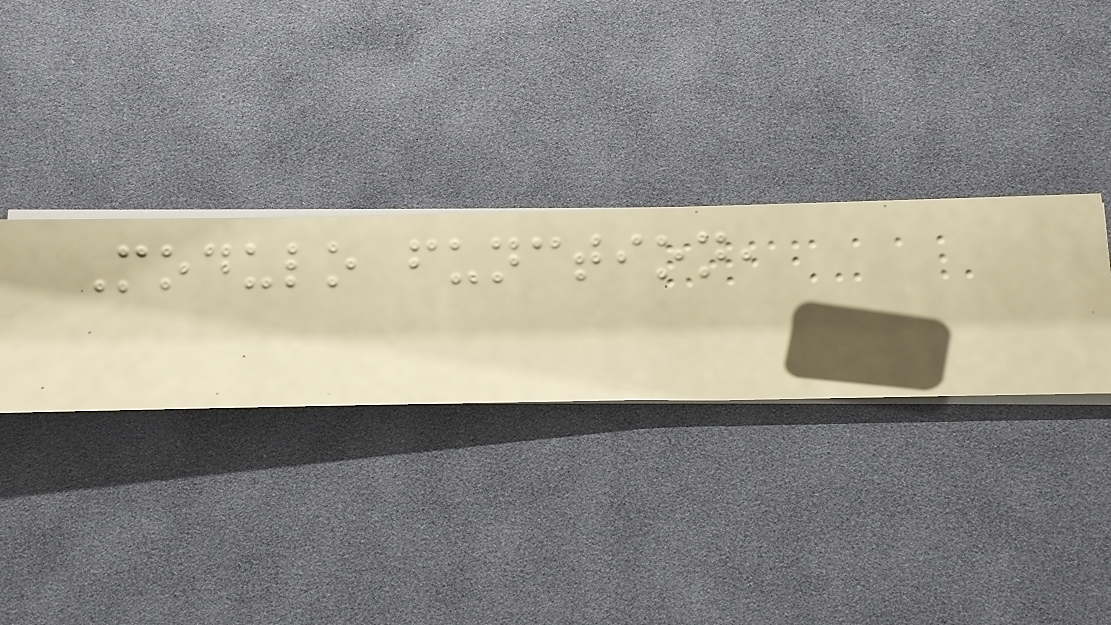Modulo function,
